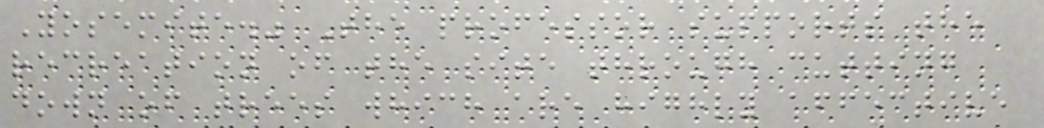Yosemite." The professor supports the
recreation of the site through cutting
down of trees which are highly affective
